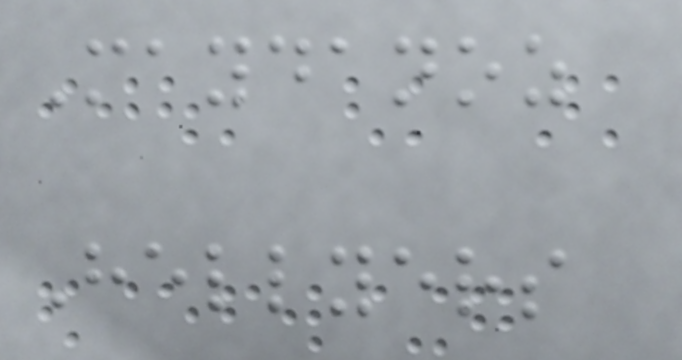Maydanoz
Hellyers
